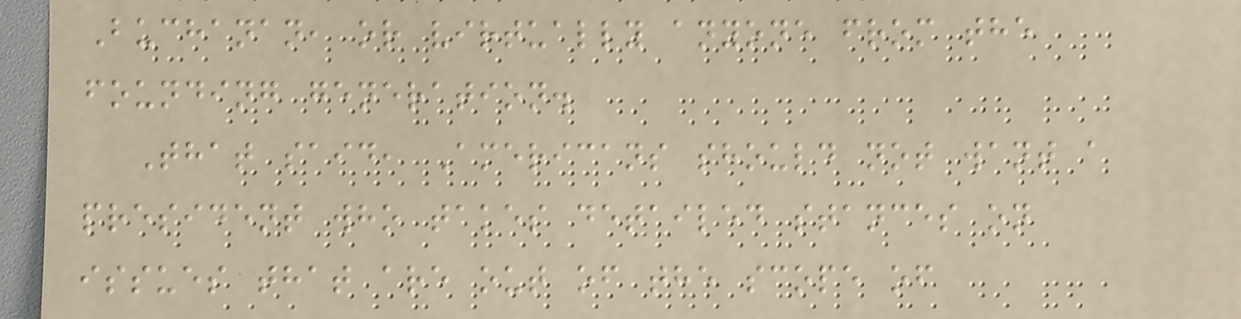Buchanan, or virtually anyone from the
founding generation.
That said, Americans should not want a
president who takes detailed stances on
issues that are out of the scope of
